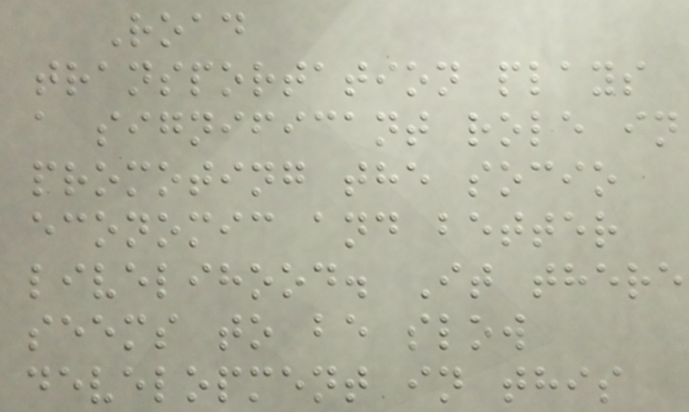Road
transportation plays
a significant role in
promoting the socio
economic and better
livelihood. It there
seems to be slow
development in this
